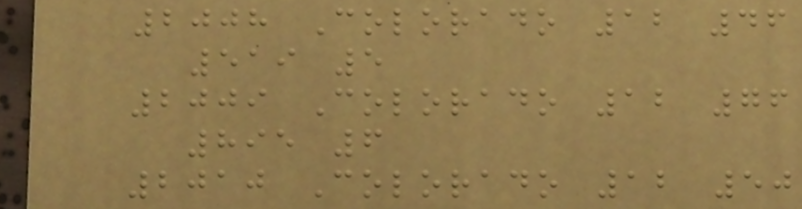2008 Colorado 12 46
519 5
2009 Colorado 12 76
895 6
2010 Colorado 12 50
